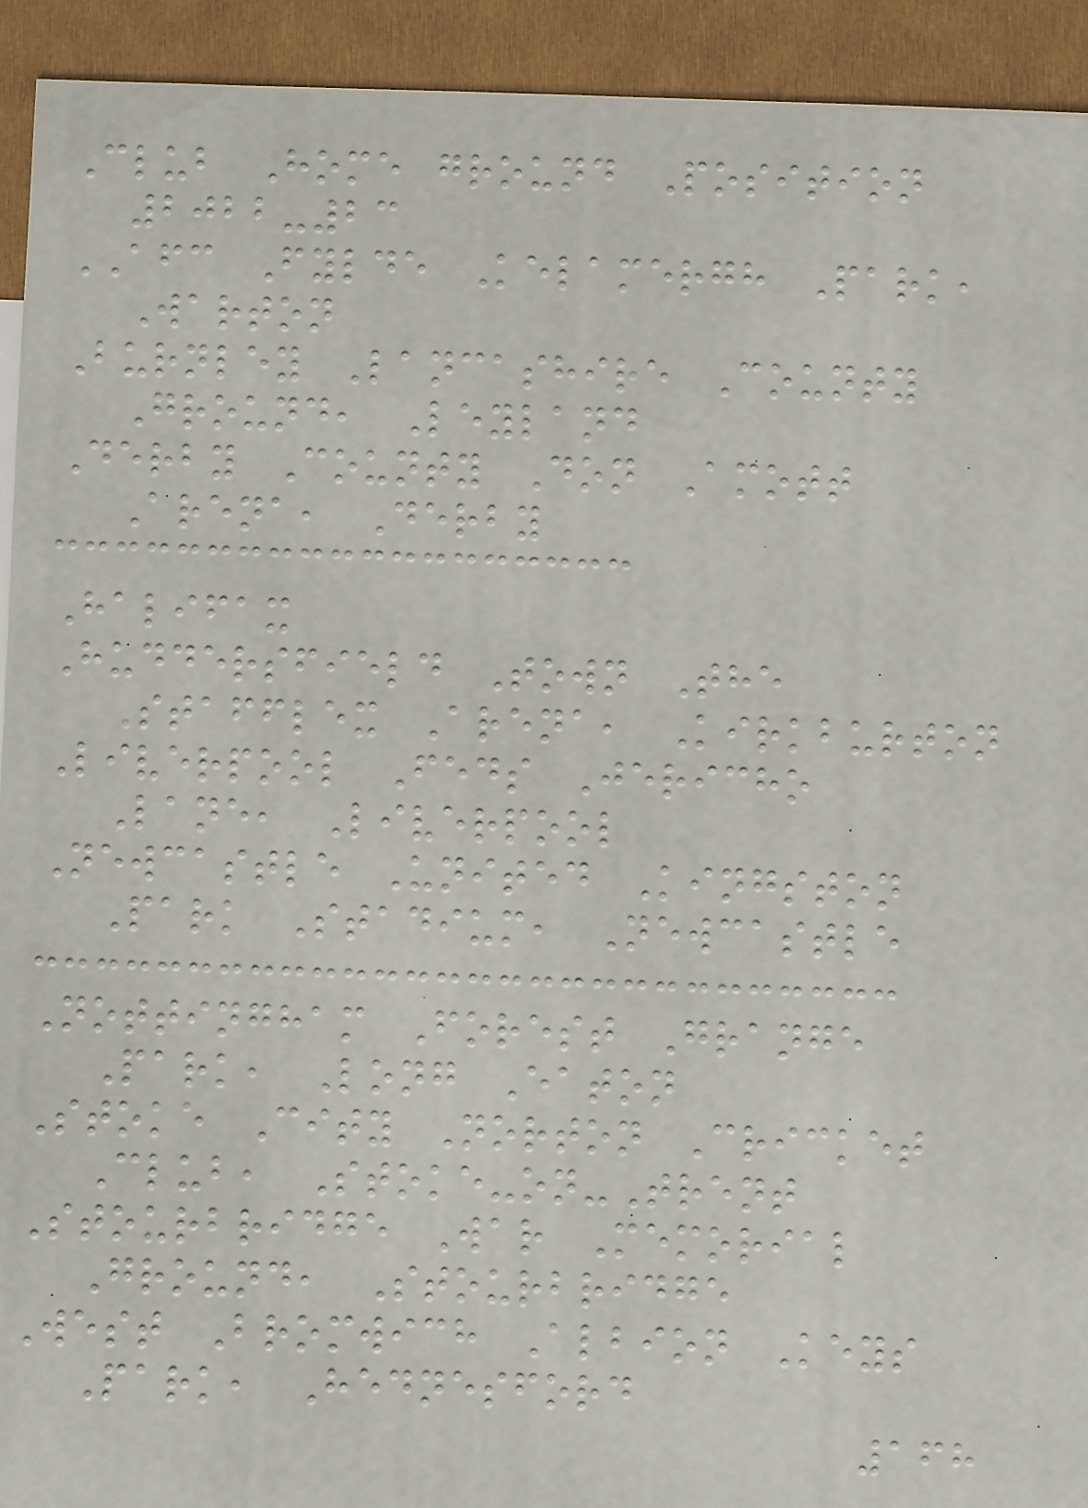Club Home ground Position
2022-23
AFC Fylde Kelamergh Park,
Warton
Burnley Lancashire County
Ground, Leyland
Derby County Don Amott
Arena, Derby
Halifax
Huddersfield Town The
Stafflex Arena, Kirkburton
Liverpool Feds Jericho
Lane, Liverpool
Newcastle United Kingston
Park Stadium, Newcastle
Nottingham Forest Grange
Park, Long Eaton
Stoke City Norton Cricket
Club, Stoke-on-Trent
Stourbridge War Memorial
Ground, Stourbridge
West Bromwich Albion Keys
Park, Hednesford
168
